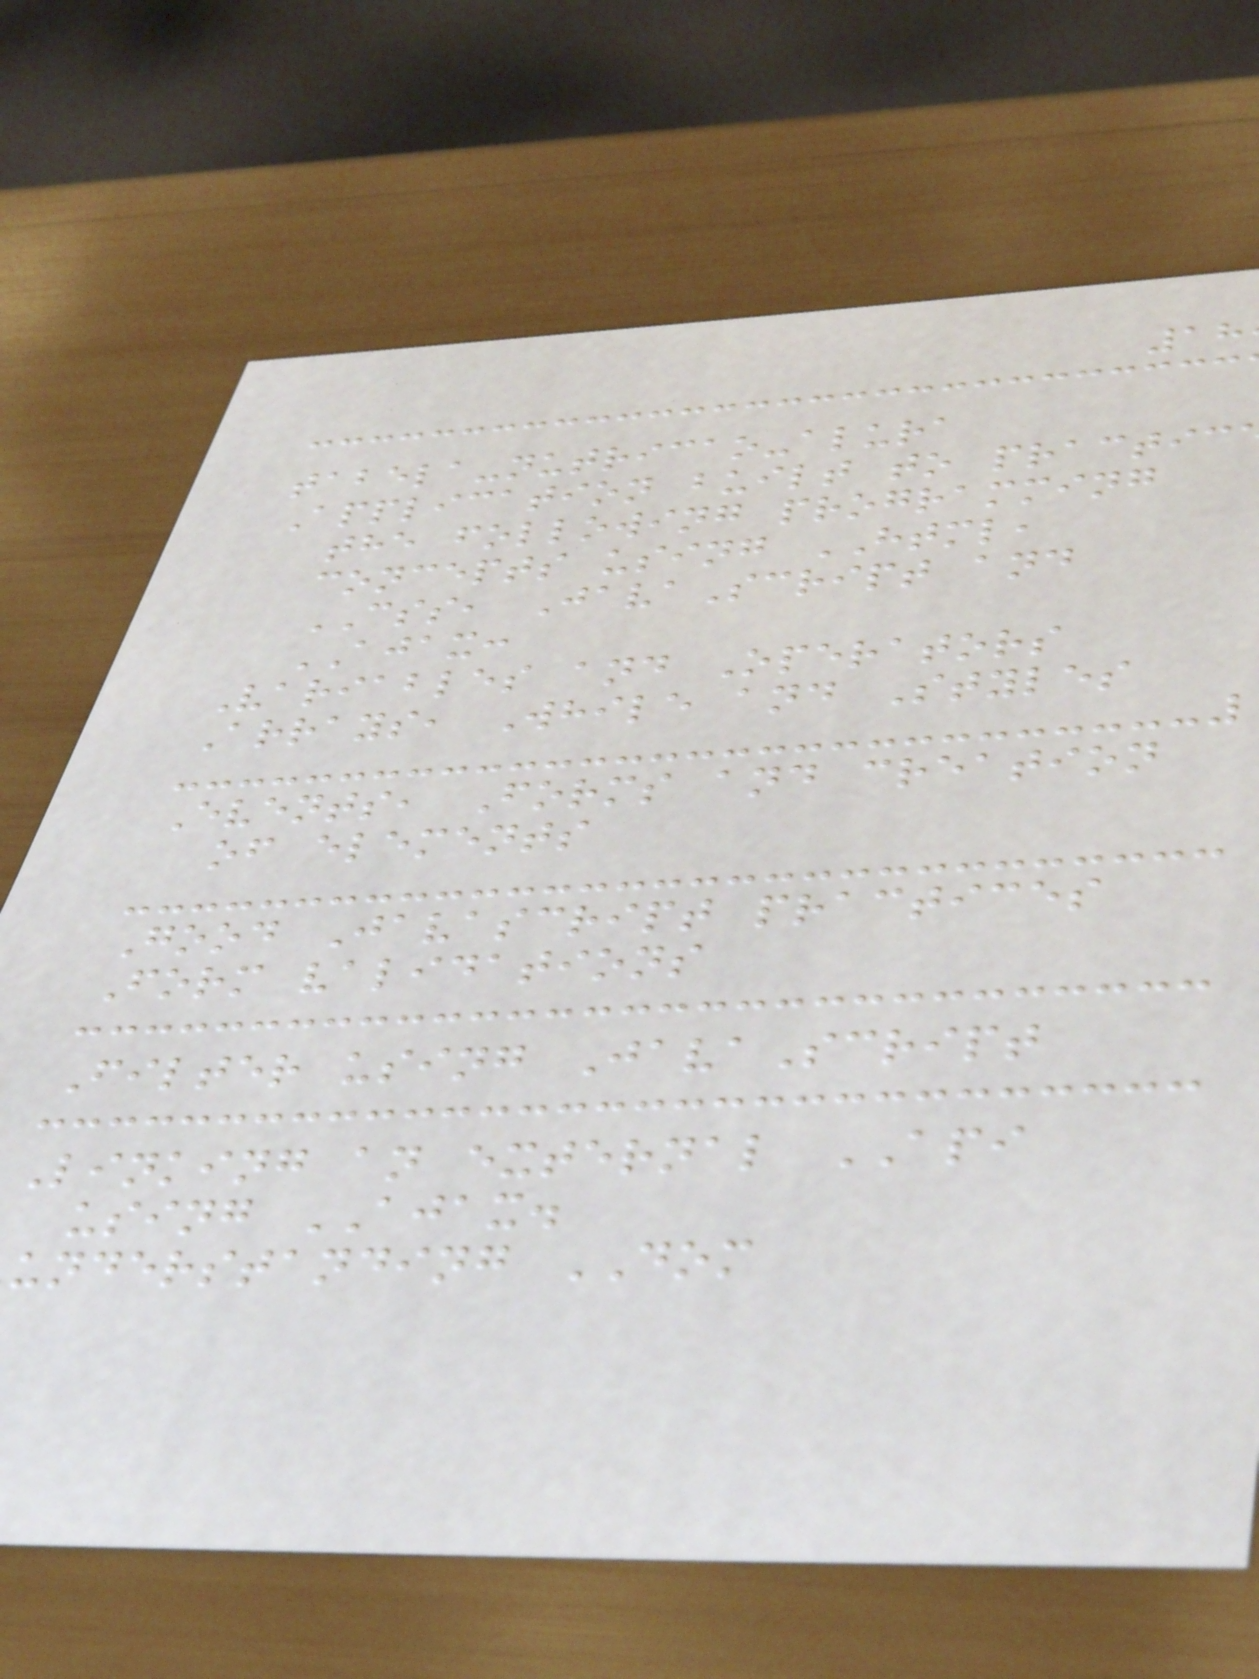tabela-nutricao-alura
Application built to practic
the following programming
concepts using HTML,
CSS, JavaScript and
AJAX:
Variables and Operators
Arrays, While and Styles
Events, Forms and creation
of elements
Good Javascript practices
Form validations
Filter using JavaScript
Linking an external API
using AJAX.
understanding DOM
